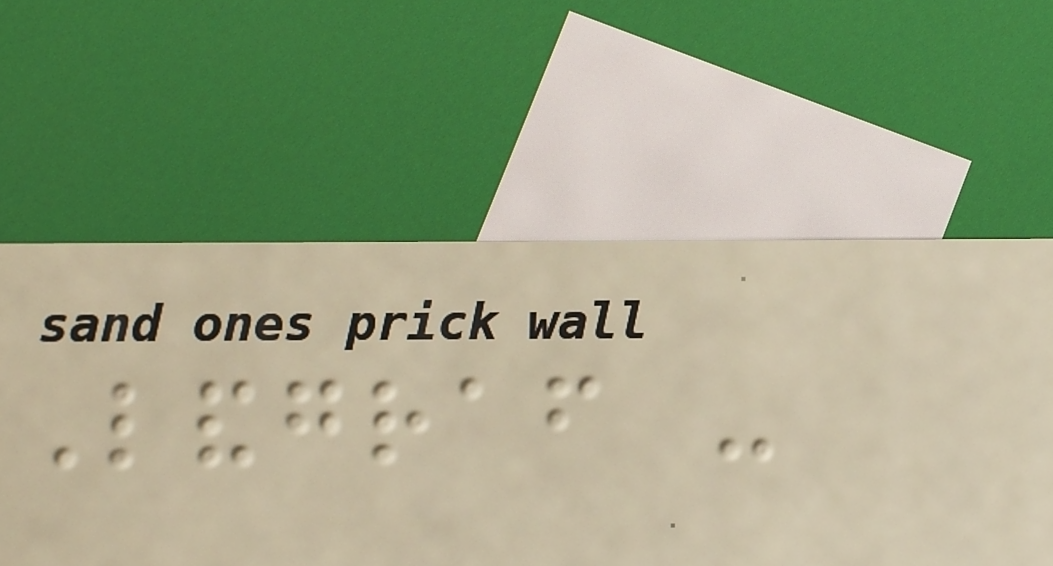Landgraf -
